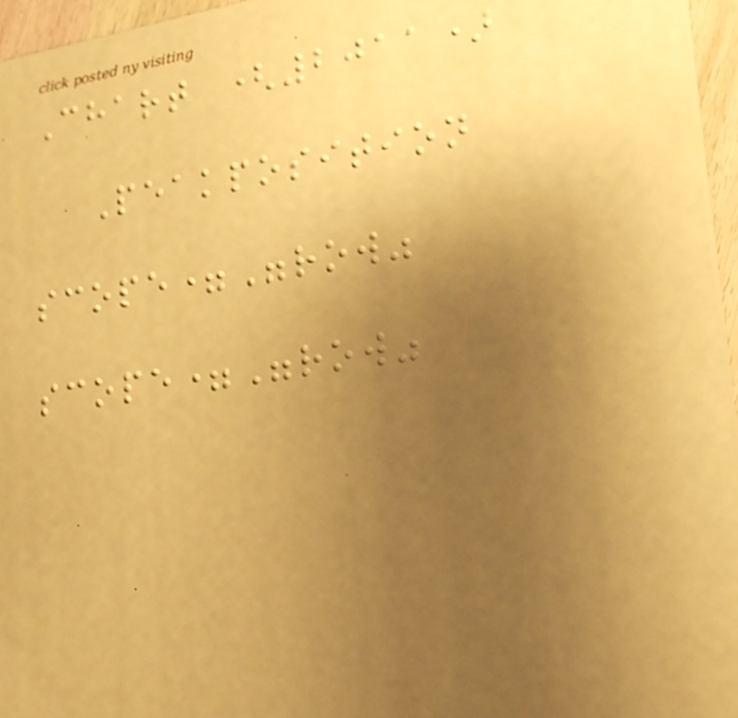Chart (2011)
Peakposition
scope="row"
scope="row"
